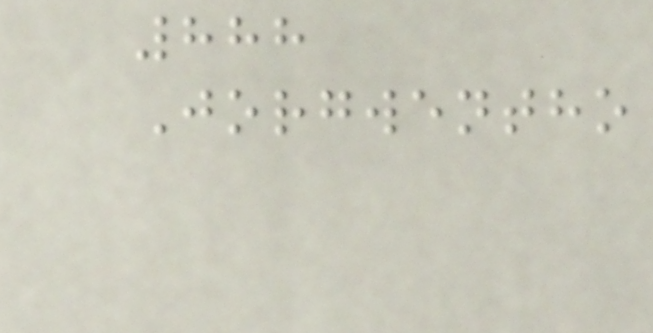888
Jorgwentho
